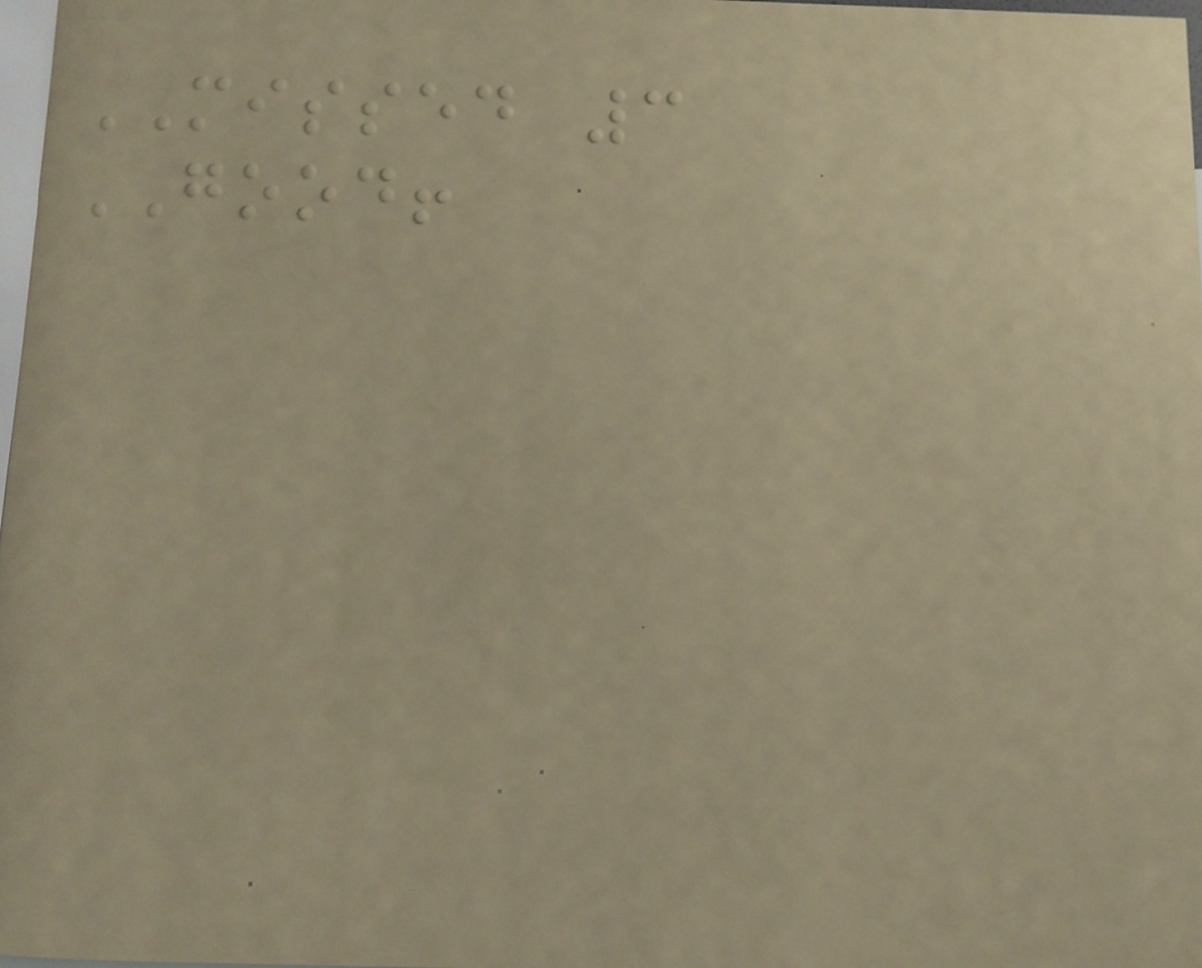MISSED 3
GOOD!
